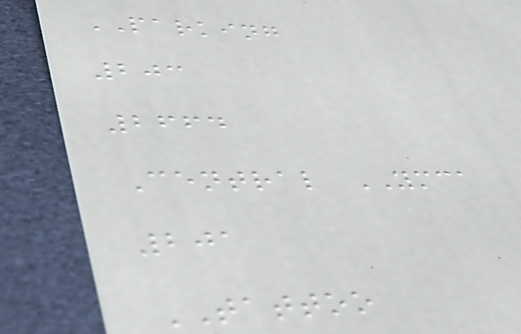PARKING
203
2664
Central YMCA
201
TATTOO
